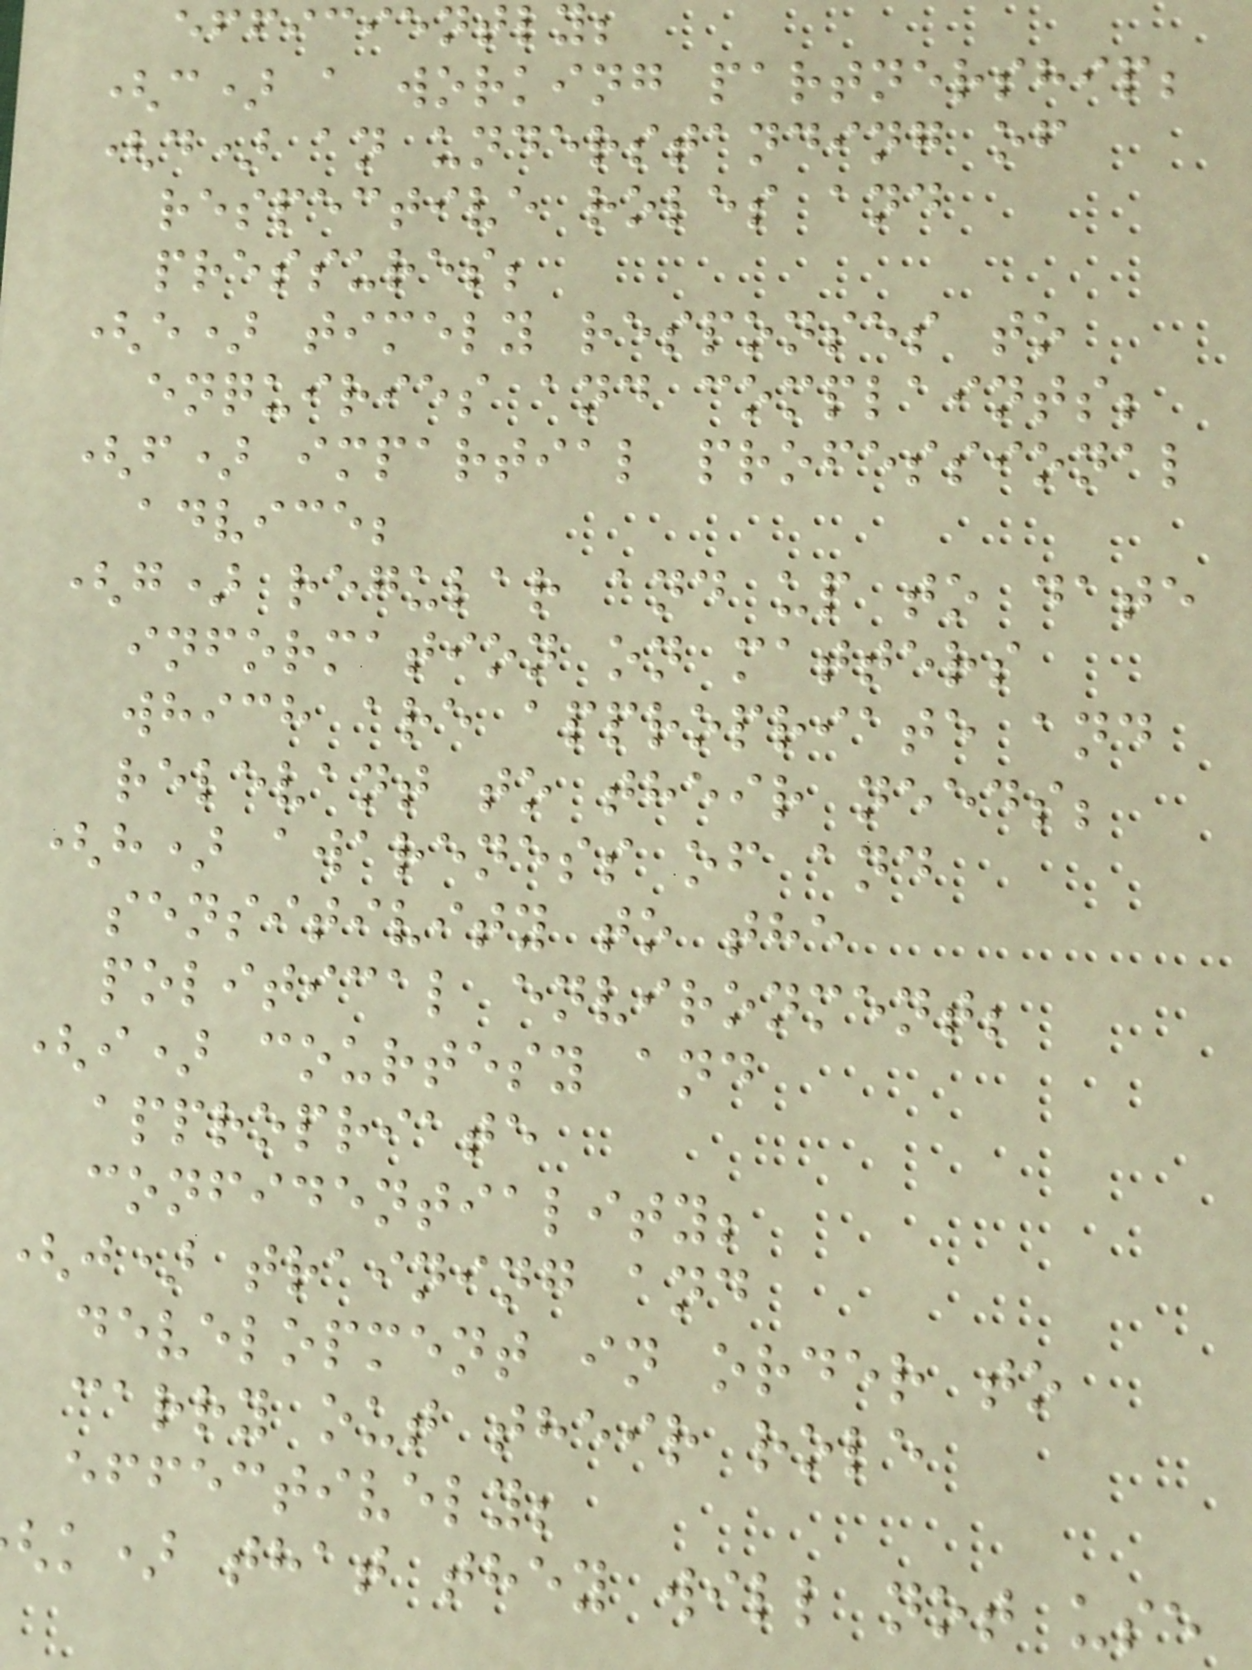efficiently;
(c) a working partnership;
(d) an understanding of
respective roles and
pressures;
(e) timely responses to
enquiries and complaints;
(f) impartial professional
advice;
(g) regular and up to date
information on matters
which are appropriate and
relevant to their needs;
(h) awareness of and
sensitivity to the
political environment;
(i) courtesy and
appropriate
confidentiality;
j) training and
development in order to
carry out their role
effectively;
k) that they will not use
